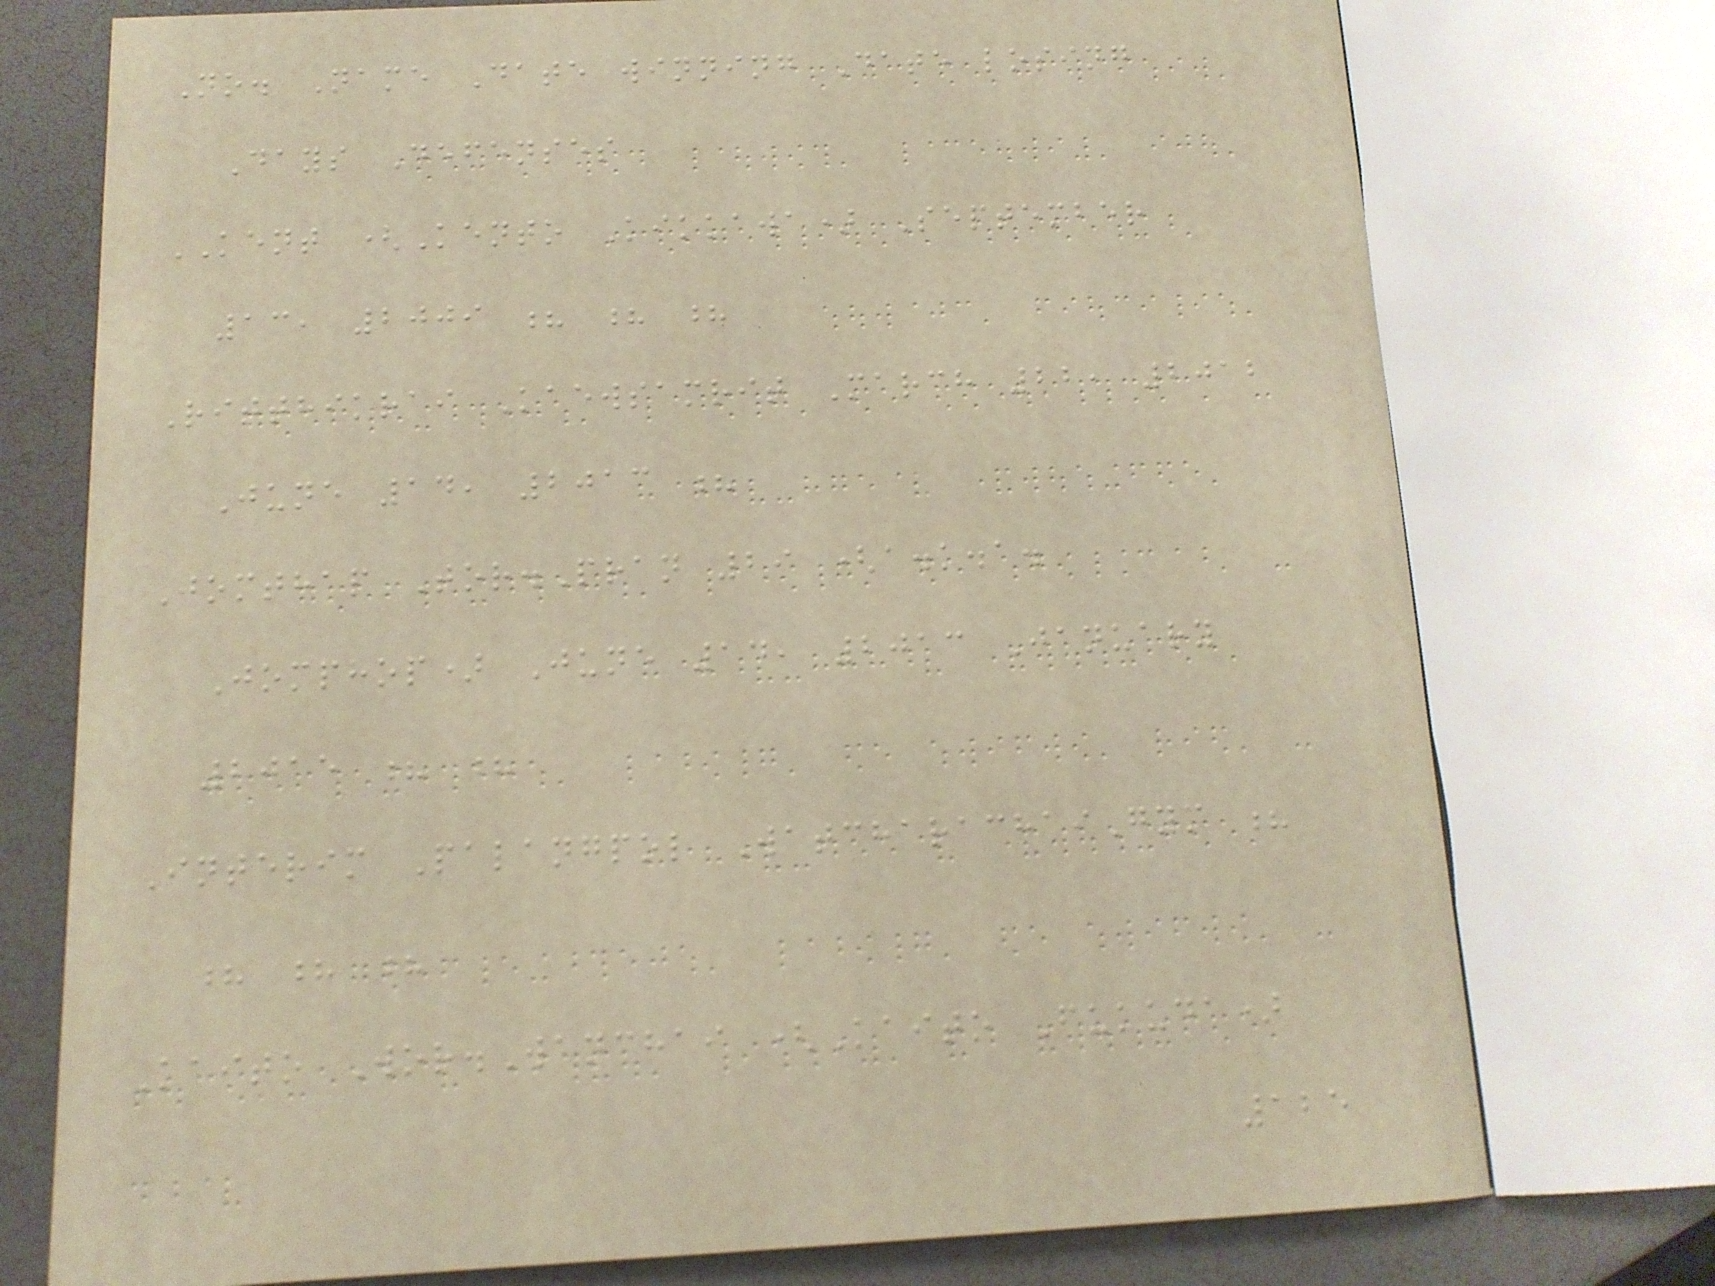No. Name Date winning Date losing
Days Defenses
KENT (Kento Kikkawa) September
13, 2009 ? ? ?
Ritthikrai Kaewsamrit March 22, 2012
June 14, 2013 ?
Jomthap Tor.Pran 29 (a.k.a.
Jomphop) June 14, 2013 January
2015 ? ?
Interim Palangpol WatcharachaiGym ?
? ? ?
Kaito Wor.Wanchai (Kaito Fukuda)
125
